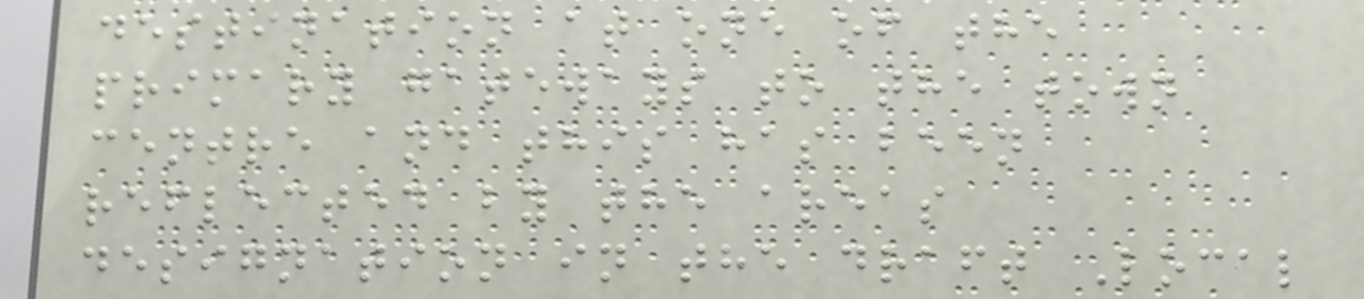destination at one of the
primary gateways to the town
centre and this has been
reflected by the areas
designation in the draft Local
